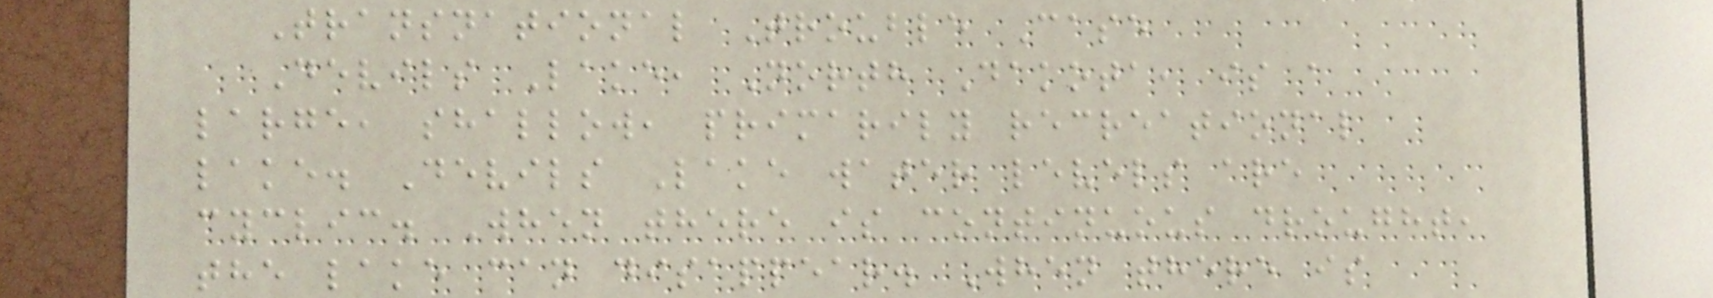Transnational Trouble Case
Devils Lake, North Dakota, is a
large, shallow, primarily recreational
lake. Devils Lake water levels are
cyclic. When there is continuous drought,
the lake can disappear. When there is
